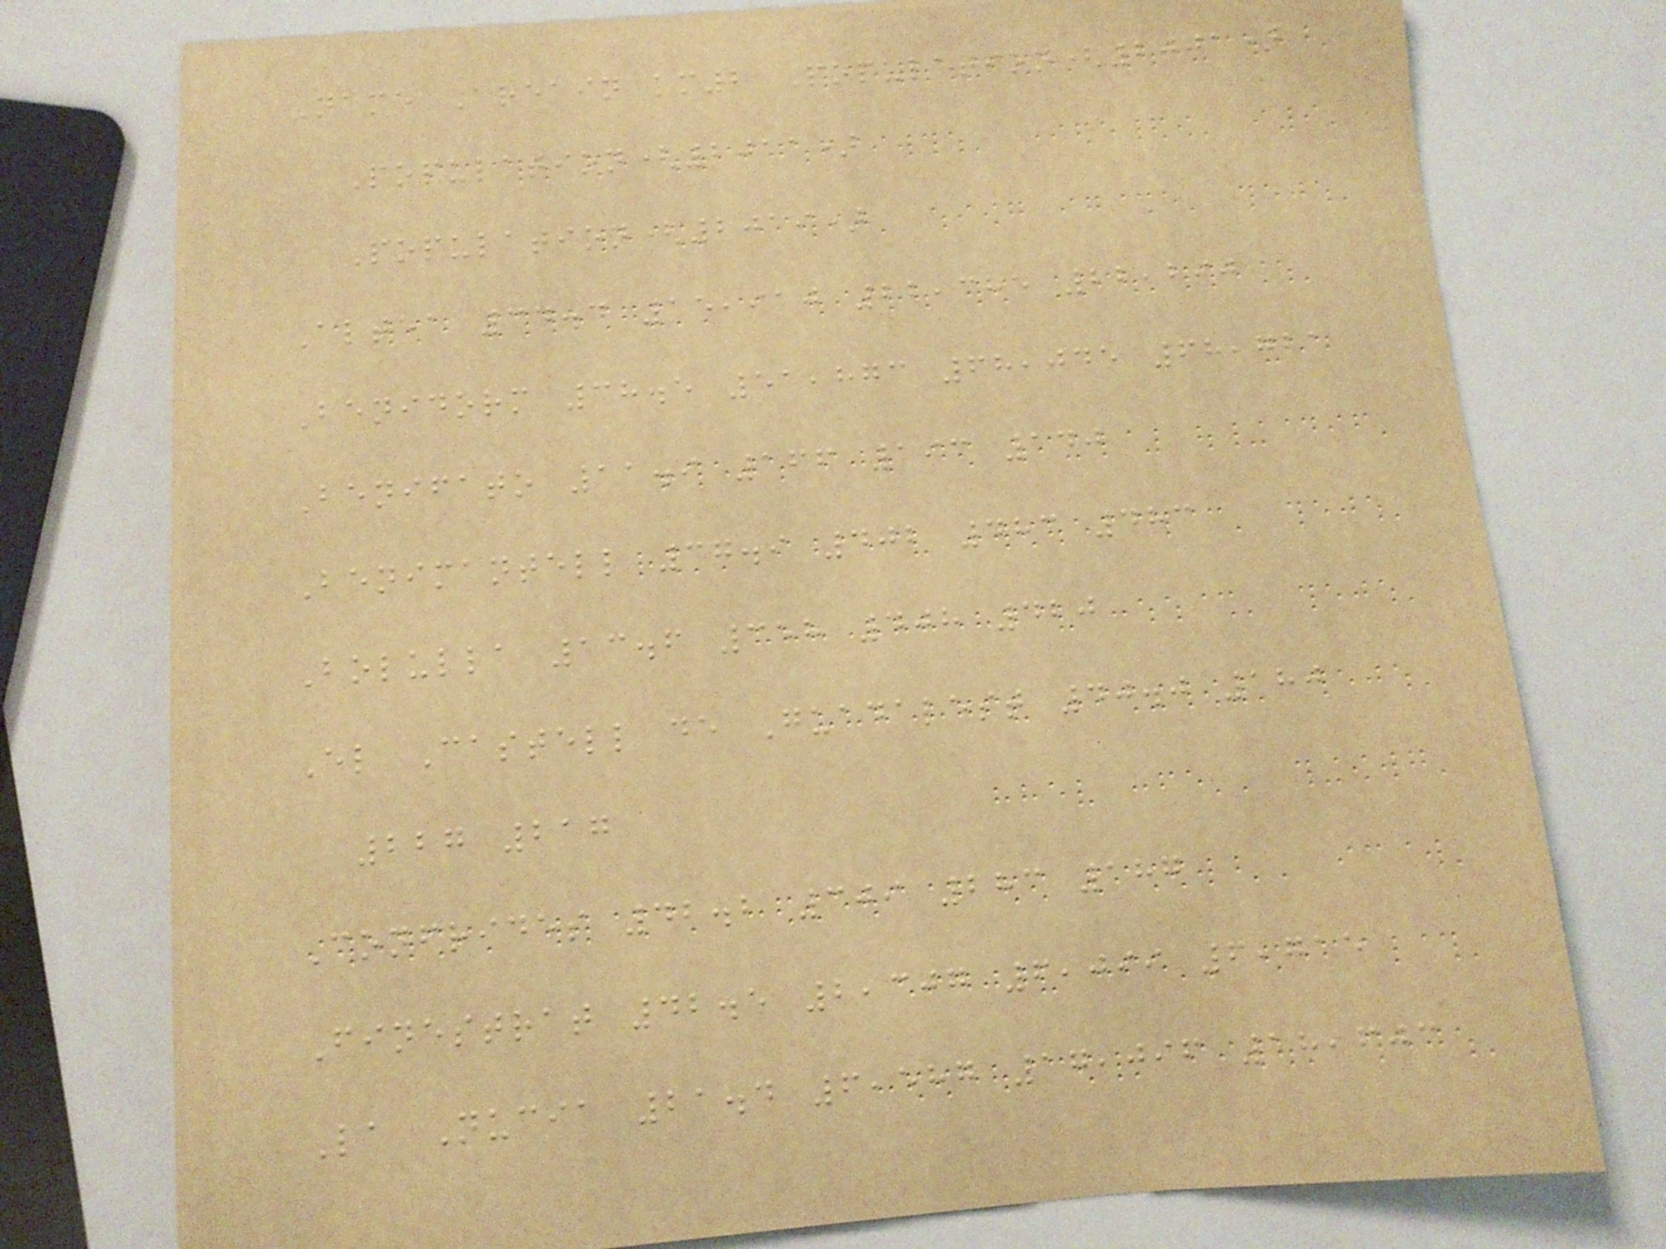Name Areain km2 Population(2001)
Population(2011)
Population(2019)
Altea 34.4 15,910 22,385 22,290
Benidorm 38.5 51,873 68,045 68,721
Benifato 11.9 166 193 140
Benimantell 37.9 402 483 483
Bolulla 13.6 358 408 420
El Castell de Guadalest 40.0 180
227 217
Confrides 42.2 309 283 187
Finestrat 42.5 2,307 6,099 6,715
La Nucia 21.4 6,587 17,096 18,603
